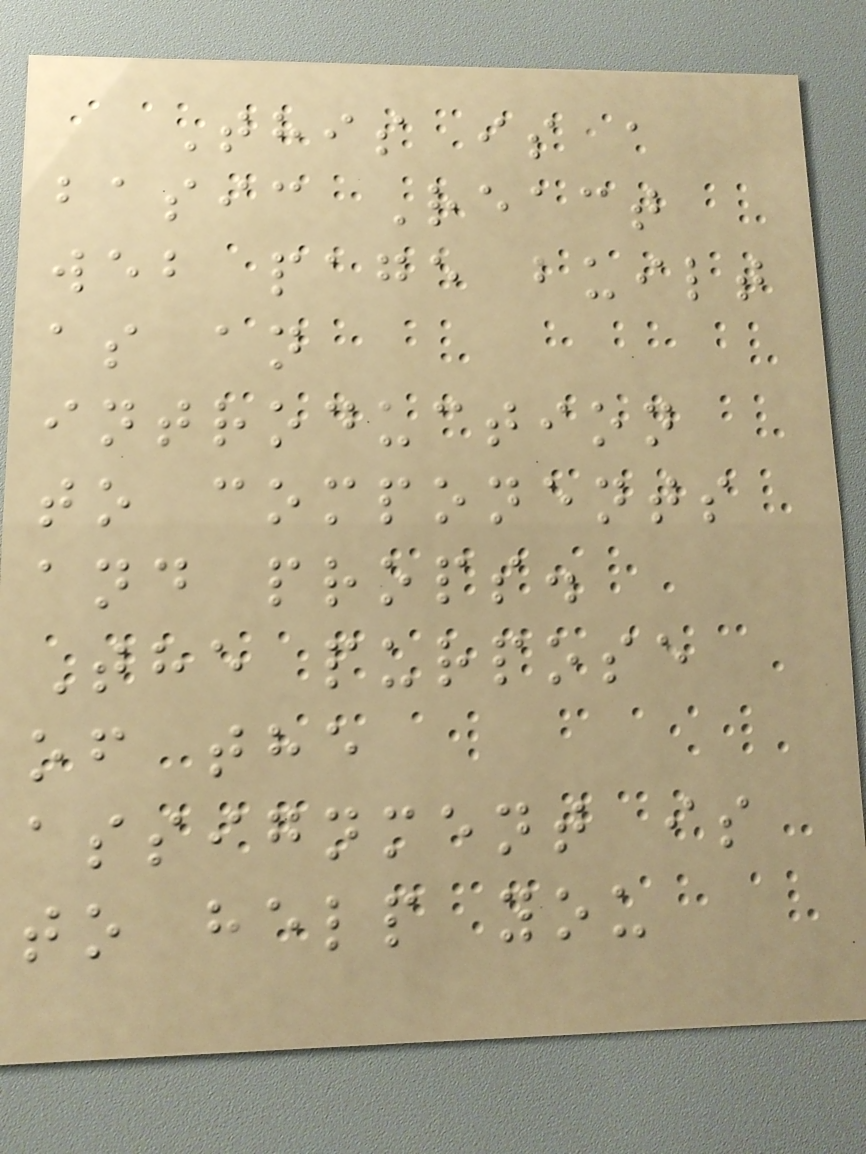This is a
basic React
web page built
as an
introduction
to components
and props.
The purpose
of the
assignment is
to help you
